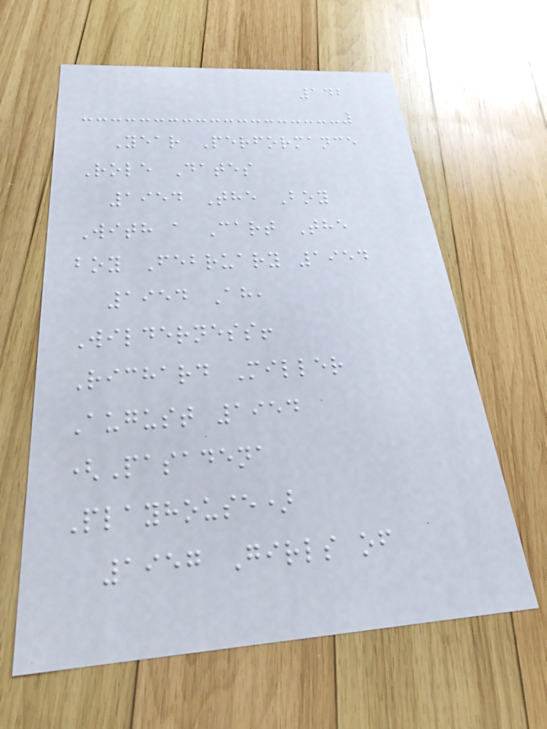142
Year Performance
Role Dates
1954 The Boy
With a Cart The
boy February 1954
1954 Ah,
Wilderness!
Richard Miller
August 1954
(Pasadena
Playhouse)
1957 Girls of
